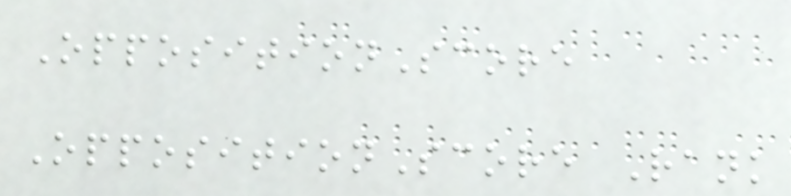OppositionScore
OppositionScore Rank
